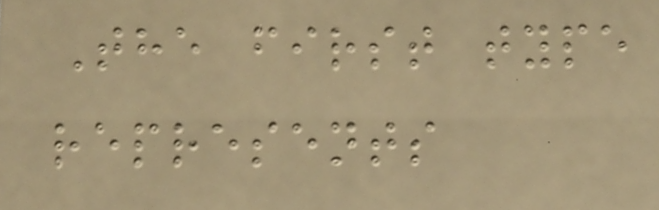The first type
represents
